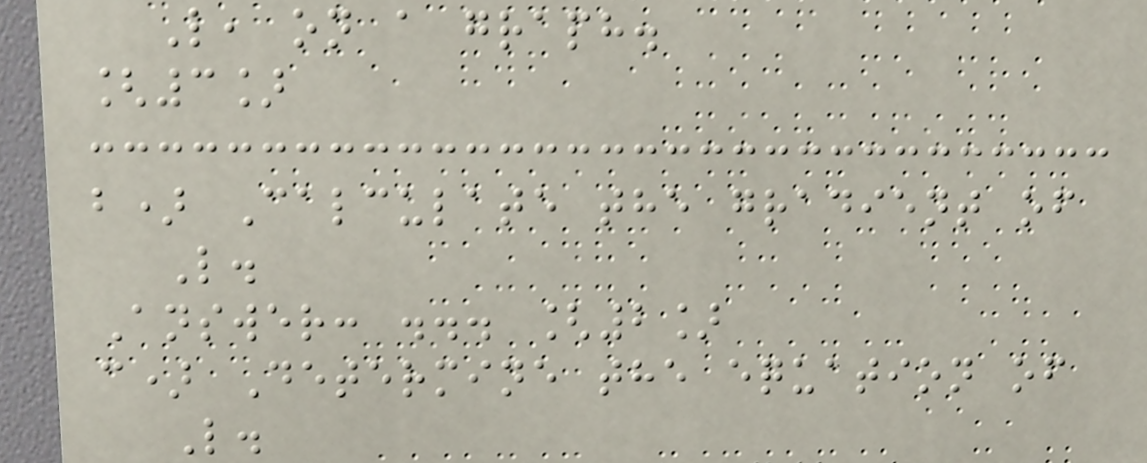L, on a graph.
[3]
b) Calculate the gradient of
L.
Answer: ... [2]
c) Determine the equation of
L.
